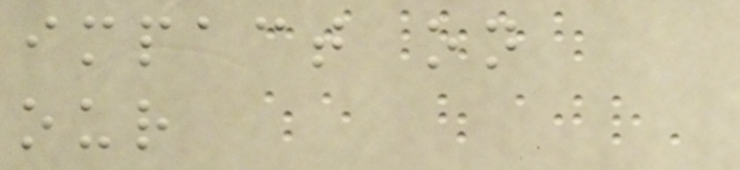impact on
our
